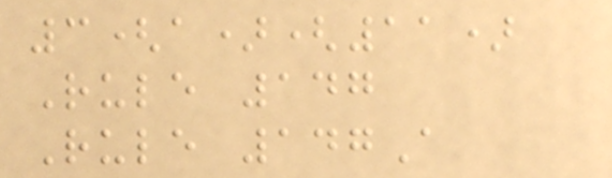3(a)(11)
Rule 147
Rule 147A
